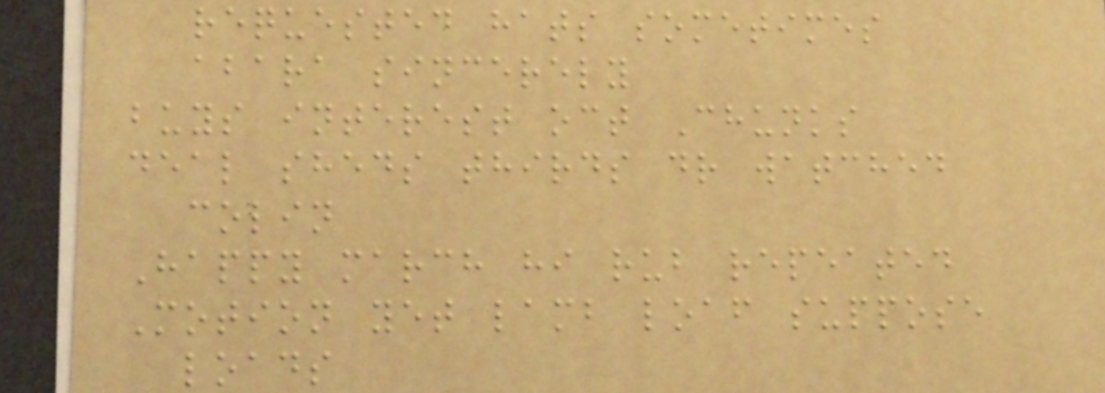requested hats sometimes
abara sincerely
buys interest oct Chunks
deal sheds thirds dr watched
colin
Happy march hi rub repeated
Motion yet lamb loaf suppose
loads
